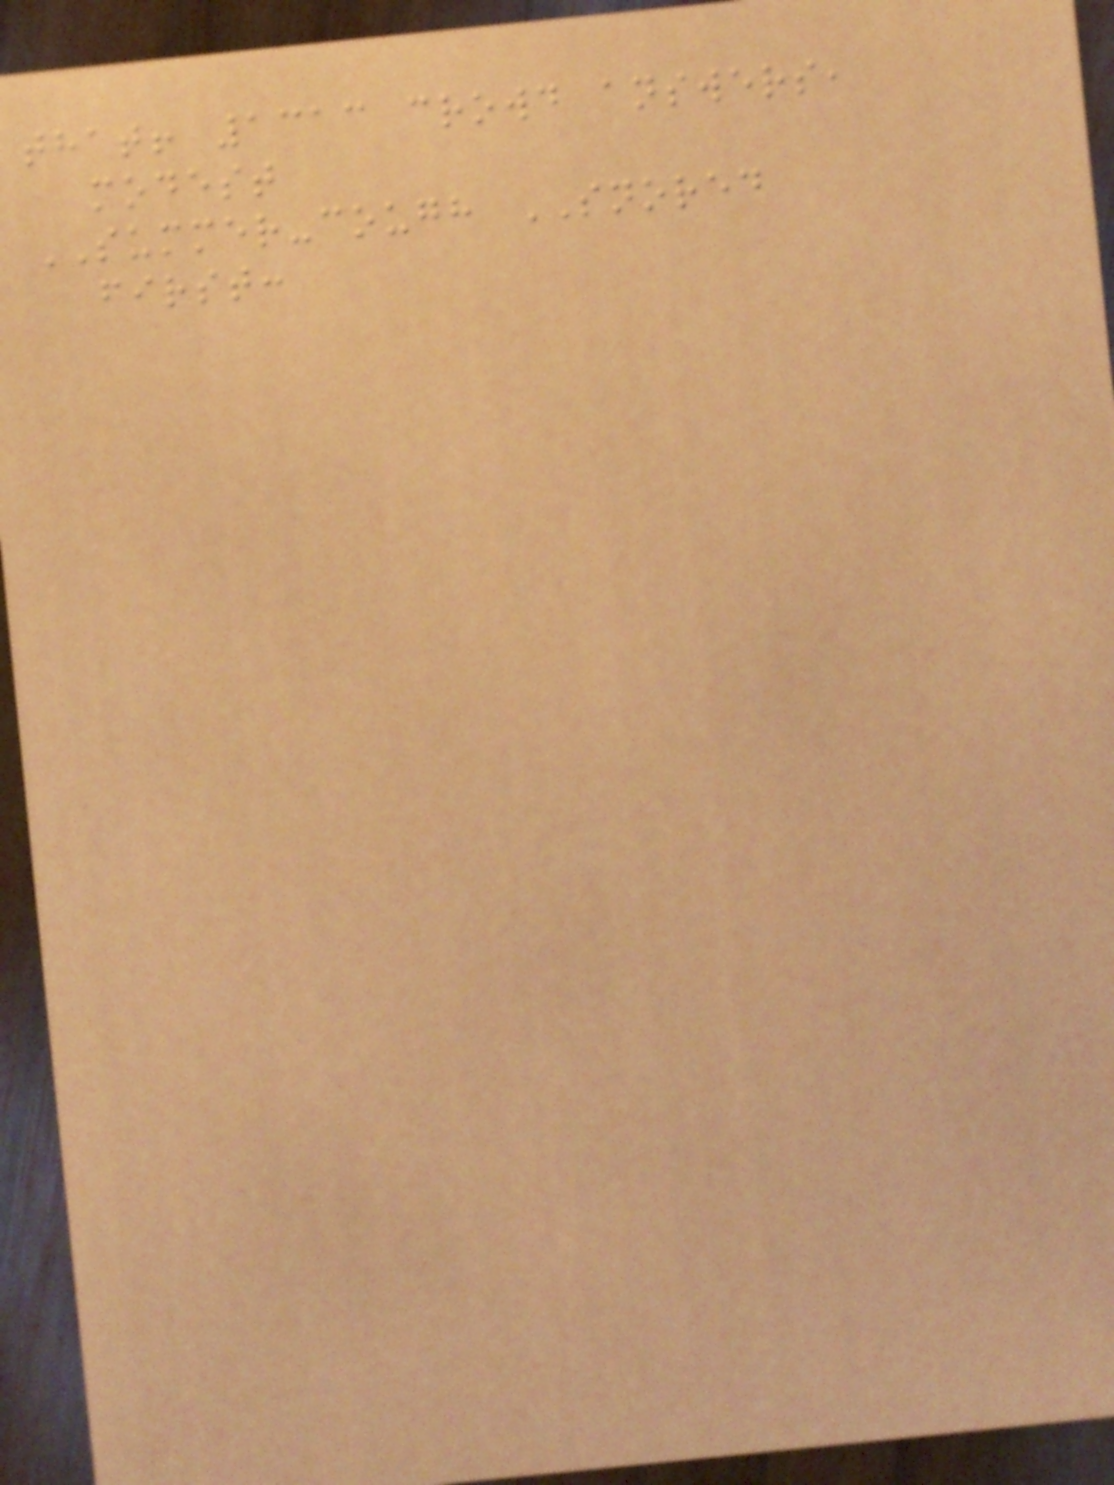that! 1313 crowd answers,
modest
SUMMER-cough SNORED
first:
